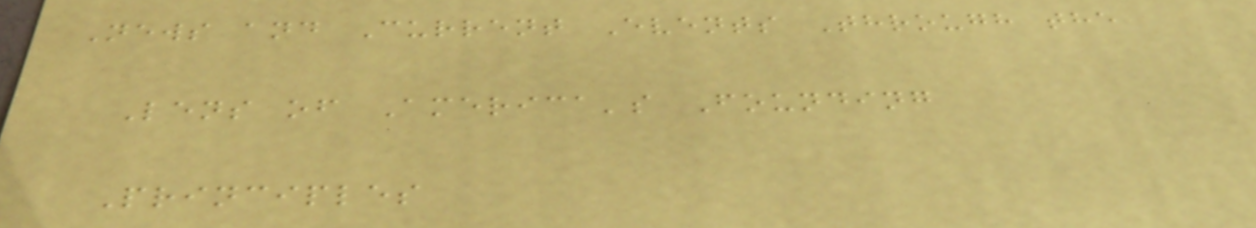News and Current Events Through the
Lens of America's Founding
Principles
